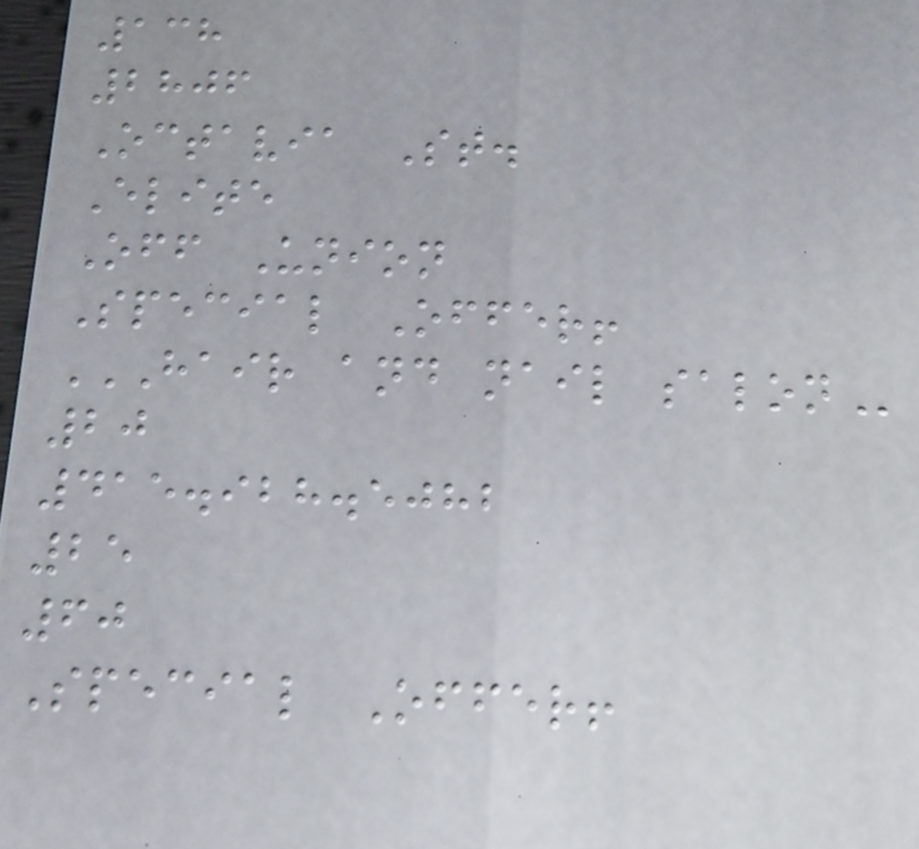138
2806
Octavia St.
Elite
Off Union
Special Offer!
HAIR AND NAIL SALON
20
415.928.5082
25
60
Special Offer!
